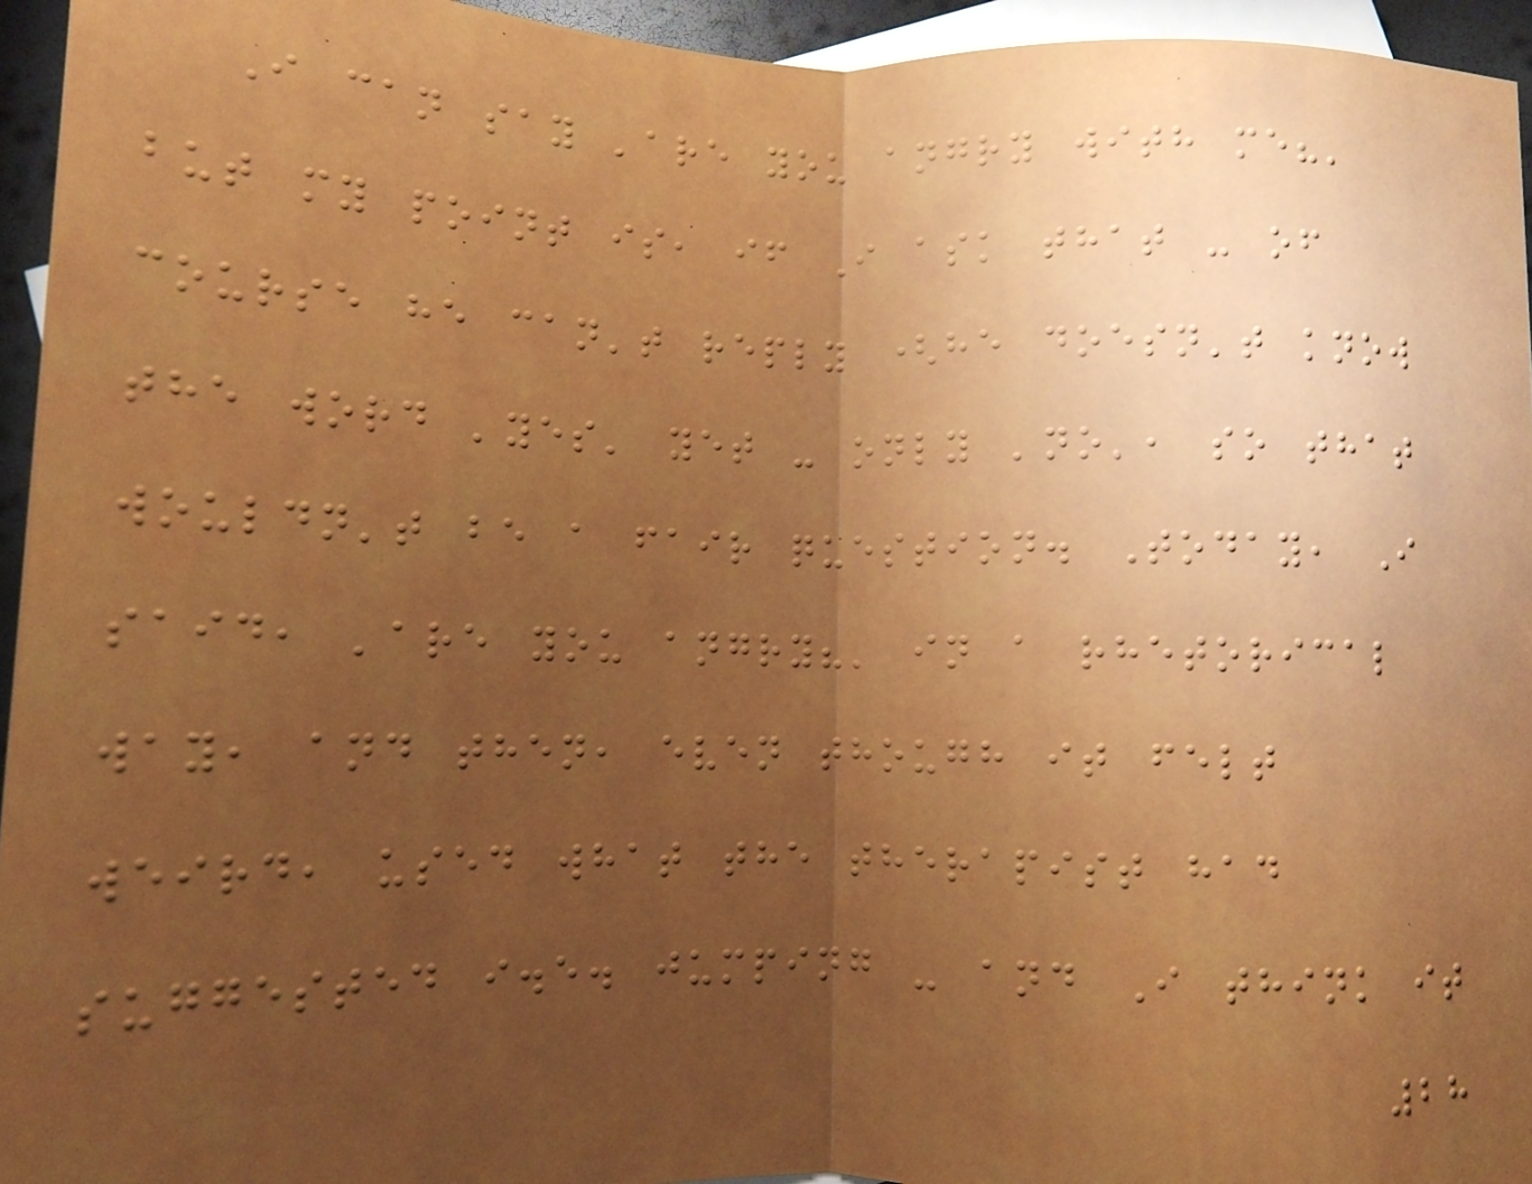I can say 'are you angry with me?'
but my point is, if I ask that - of
course he can't reply (he doesn't know
the word 'yes' yet - only 'no', so that
wouldn't be a fair question. Today, I
said, 'are you angry?' in a rhetorical
way, and then, even though it felt
weird, used what the therapist had
suggested i.e. jumping - and I think it
28
